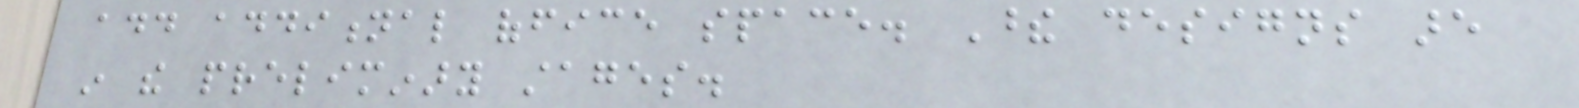add additional office space. These designs are
in the preliminary stages.
